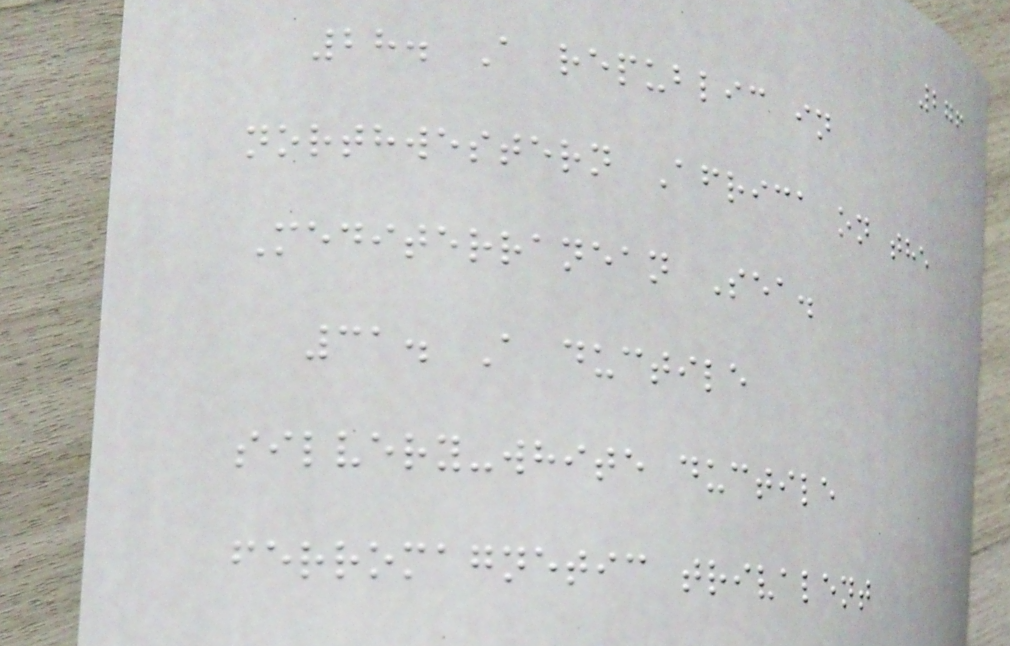276
28. A republic in
northwestern Africa on the
Mediterranean Sea.
31. A ductile
silvery-white ductile
ferromagnetic trivalent
